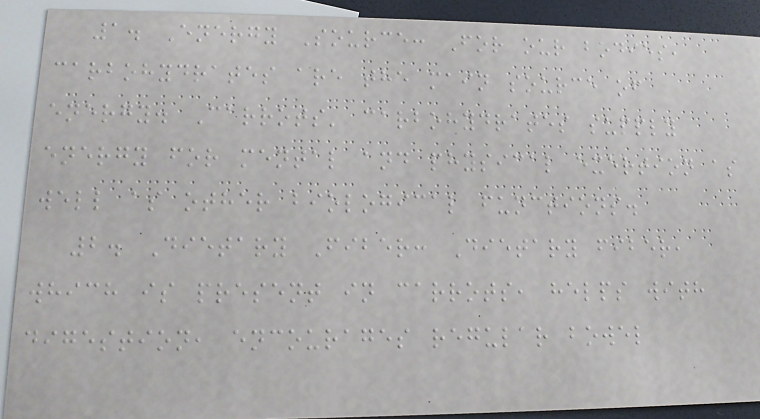1. Energy Source: For our bodies,
carbohydrates are the main source of
energy. Carrots' carbohydrates supply
energy for mental and physical exertion as
well as other biological functions.
2. Dietary Fiber: Dietary fiber,
which is present in carrots, helps with
digestion, encourages regular bowel
